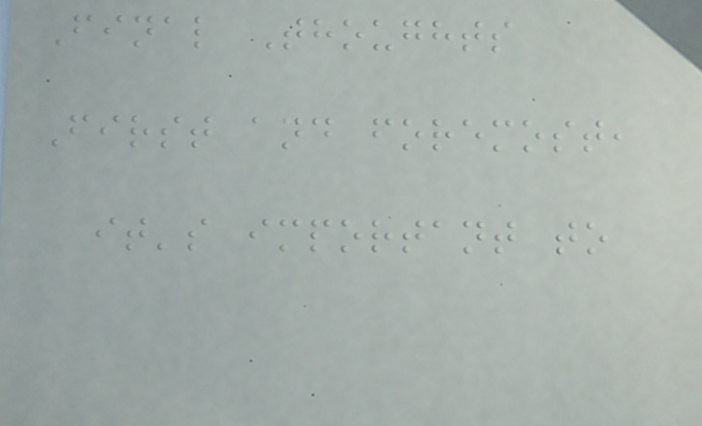Final Thoughts
First and foremost,
it's important to
